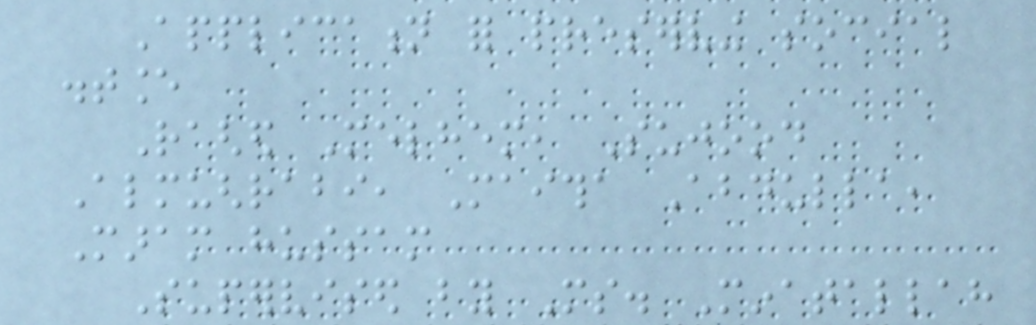Application for preserving social
distance
Raghed Melhem, Sujood
Almughrabi, Maitha Abdulla,
Maram hussam
Supervised by Ms. Minatallah
